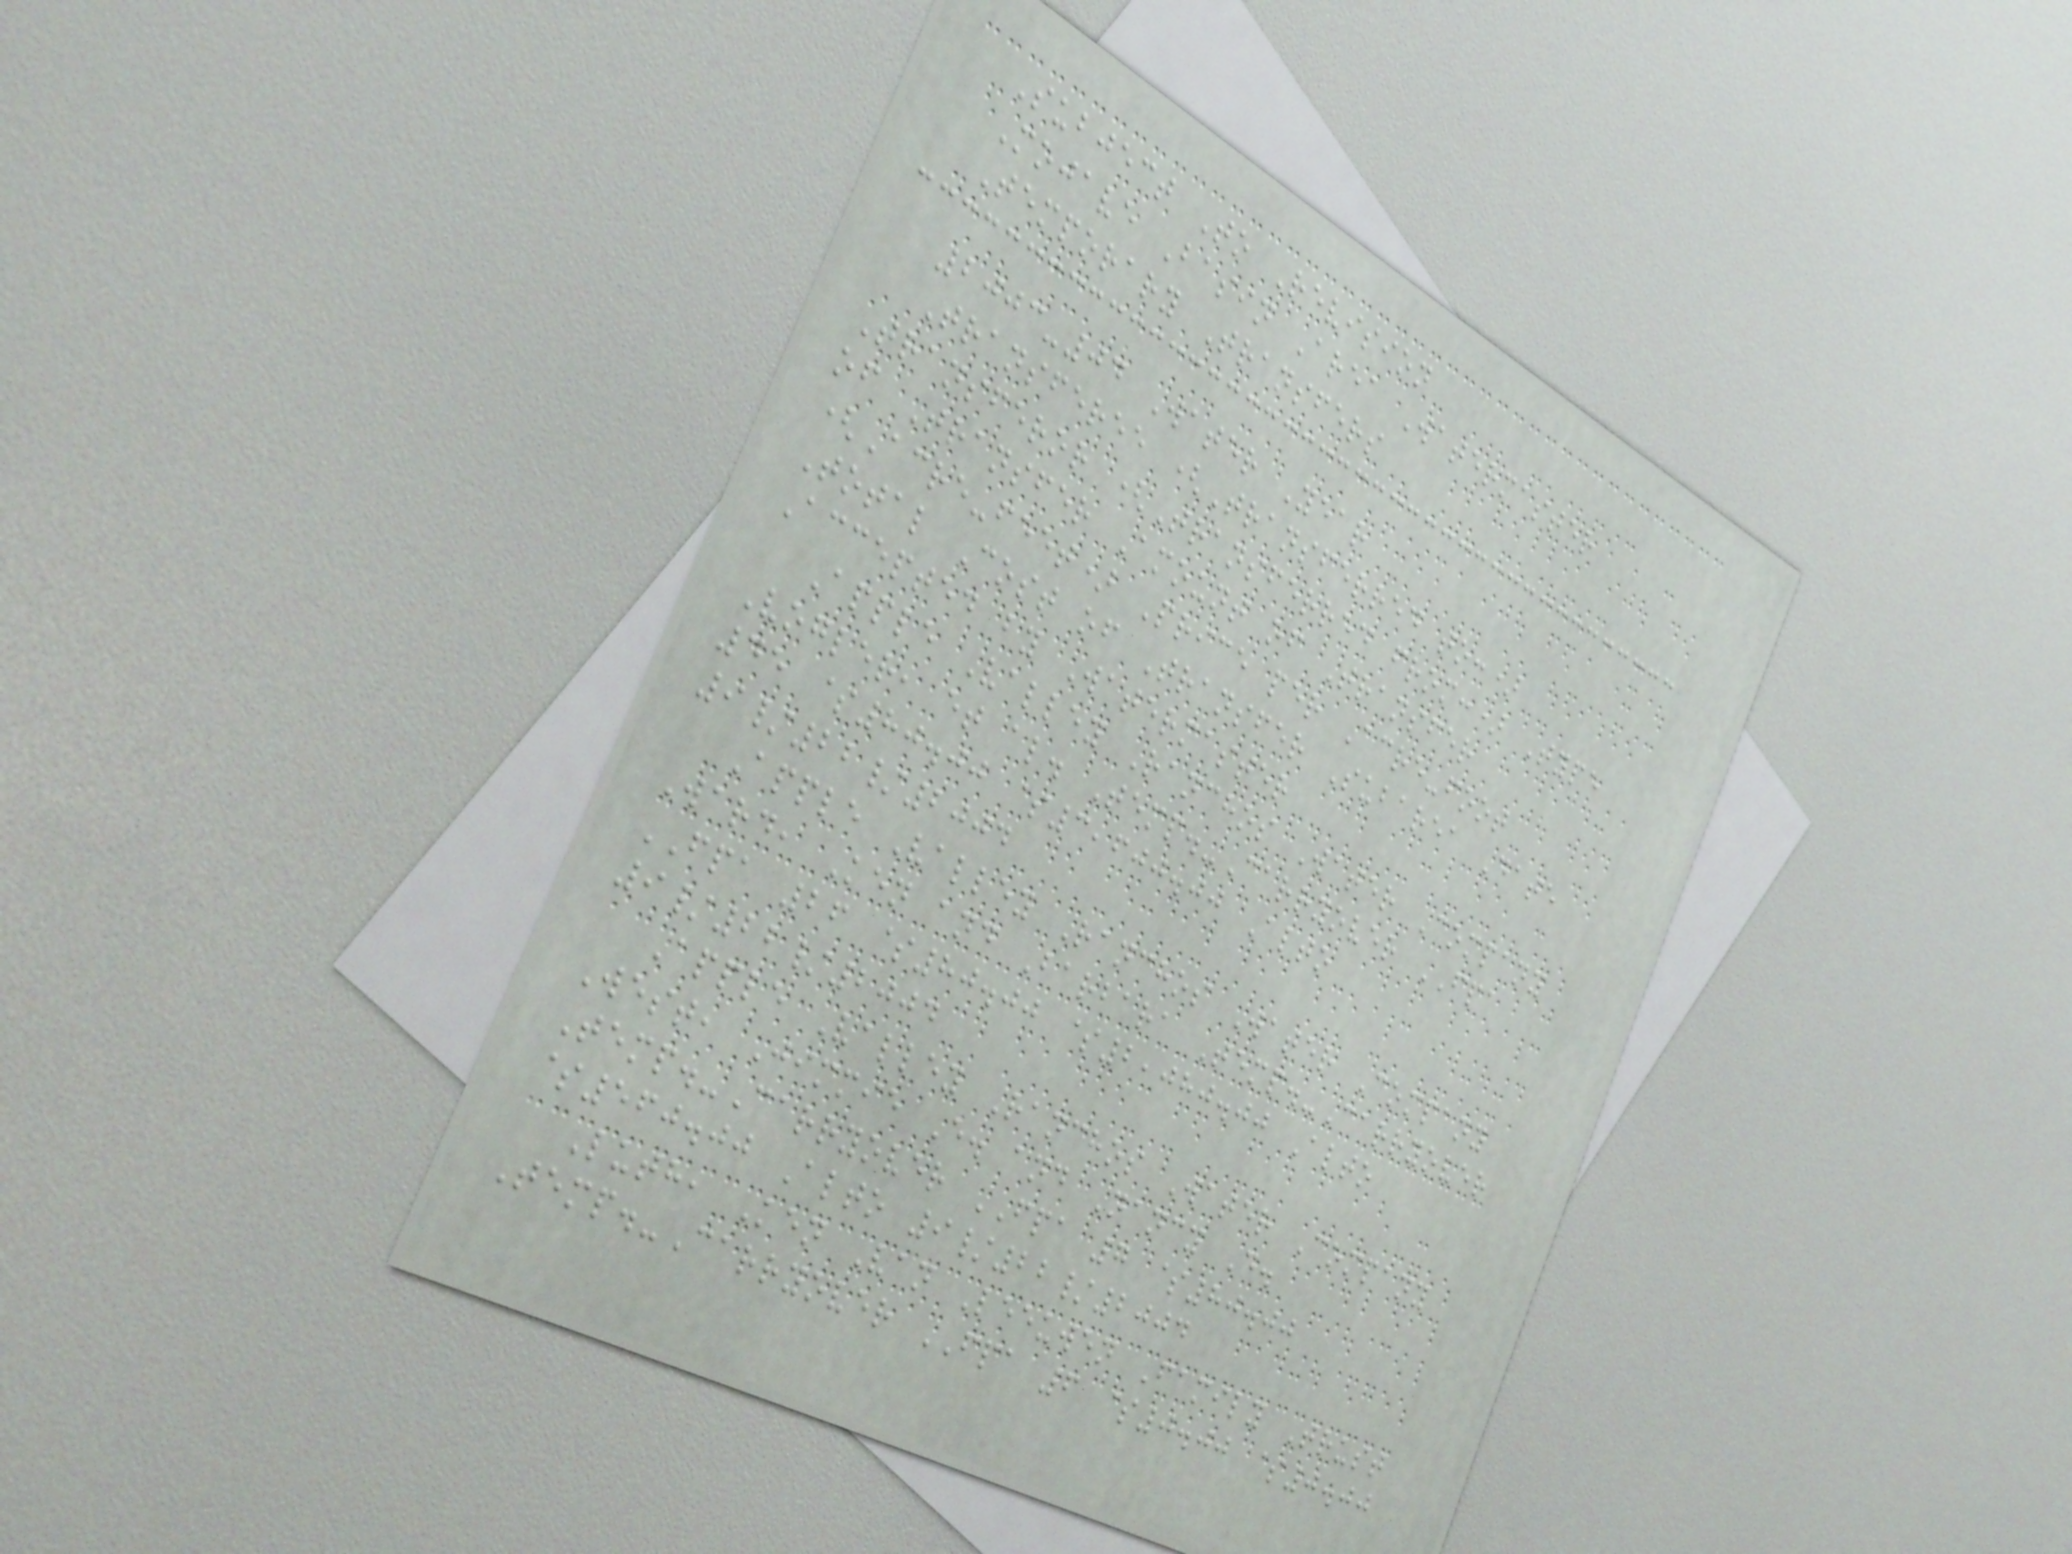Subject To Revision
Mojave Basin Area Watermaster
Temporary Transfers
2003-04 Water Year
Transferee (Transferred to:)
Transferor (Transferred from:) Type
of Transfer Amount of Transfer
(Acre-feet) Price per Acre-foot
Total Cost of Transfer Subarea Date
Accepted by Watermaster
Apple Valley Ranchos Water Company
Vogler, et al. Temp.-Carryover FPA
45 $80.00 $3,600.00 Alto
9/22/2004
Apple Valley Ranchos Water Company
Ward, Ken and Barbara Temp.-Carryover
FPA 26 $80.00 $2,080.00 Alto
9/22/2004
Apple Valley Ranchos Water Company
West, Jimmie E. and Nancy D.
Temp.-Carryover FPA 7 $80.00
$560.00 Alto 9/22/2004
Luth, Ken Van Leeuwen Family Trust
Temp.-Carryover FPA 6 $0.00 $0.00
